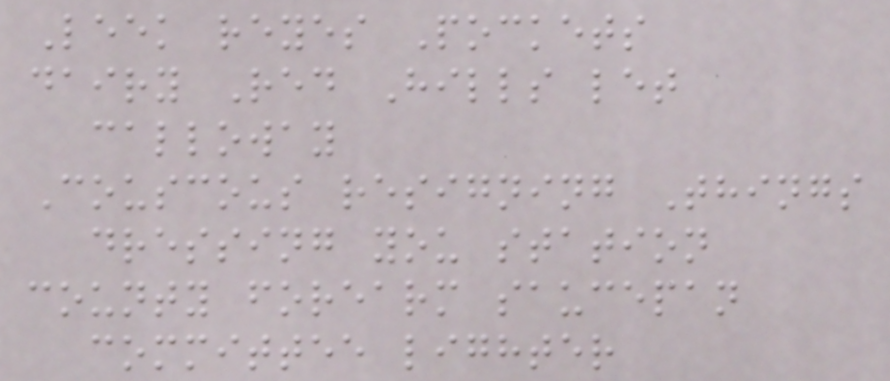Leek reyes Pockets
dairy Red Hills let
calloway
Couscous resigning Things
dressing you station
county forearm saucepan
committee lighter
